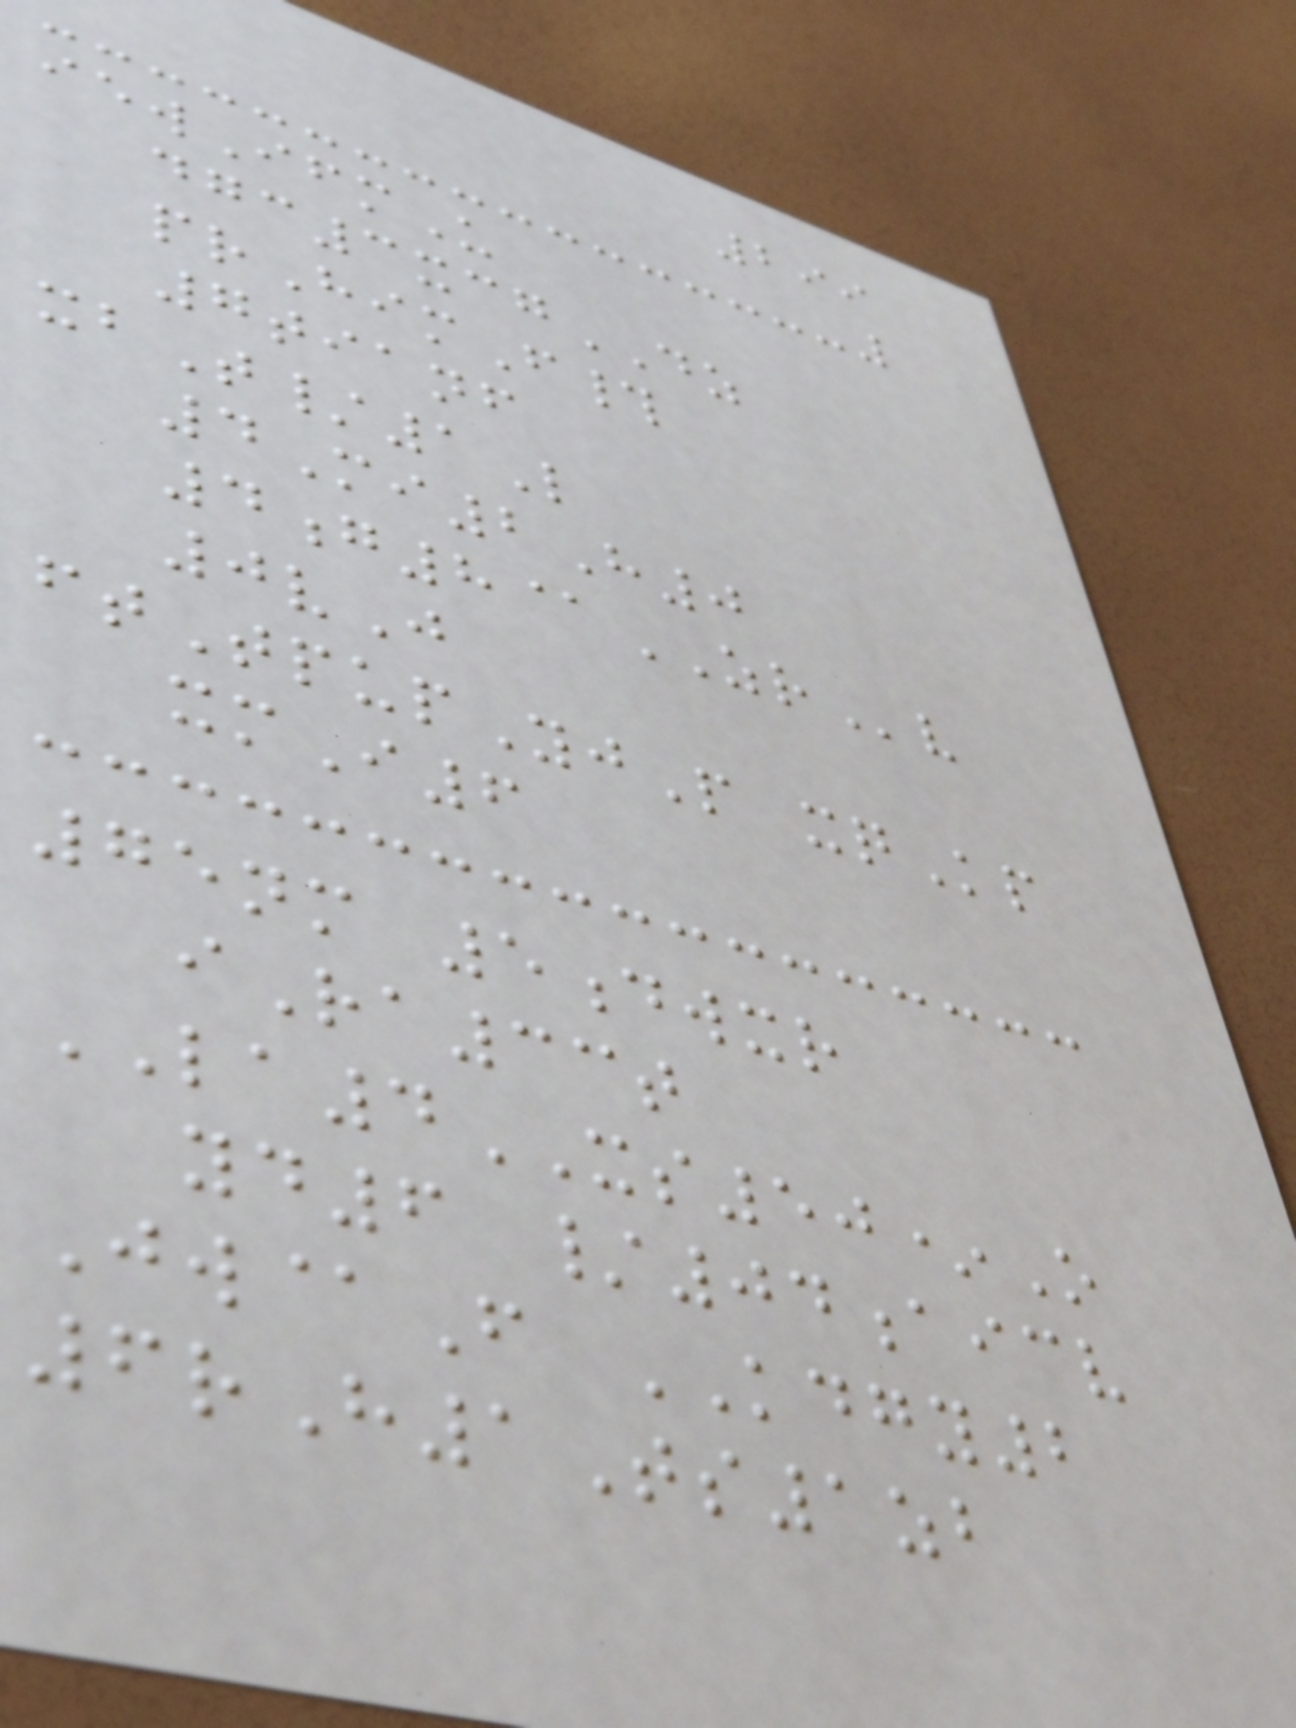299
iewIfmU
dgc3xcgDZ
prHimF#
7tianf
xbT/1L
4Mi2H0
4g8@ZRv
0vJ
ftTpupYjP xqKp
xmI6
75nm 5dwxr
iRa33t
LA4XS50*O
yd6 /04aicv
Jw@F KDGY2
6rH1Ts1zb
